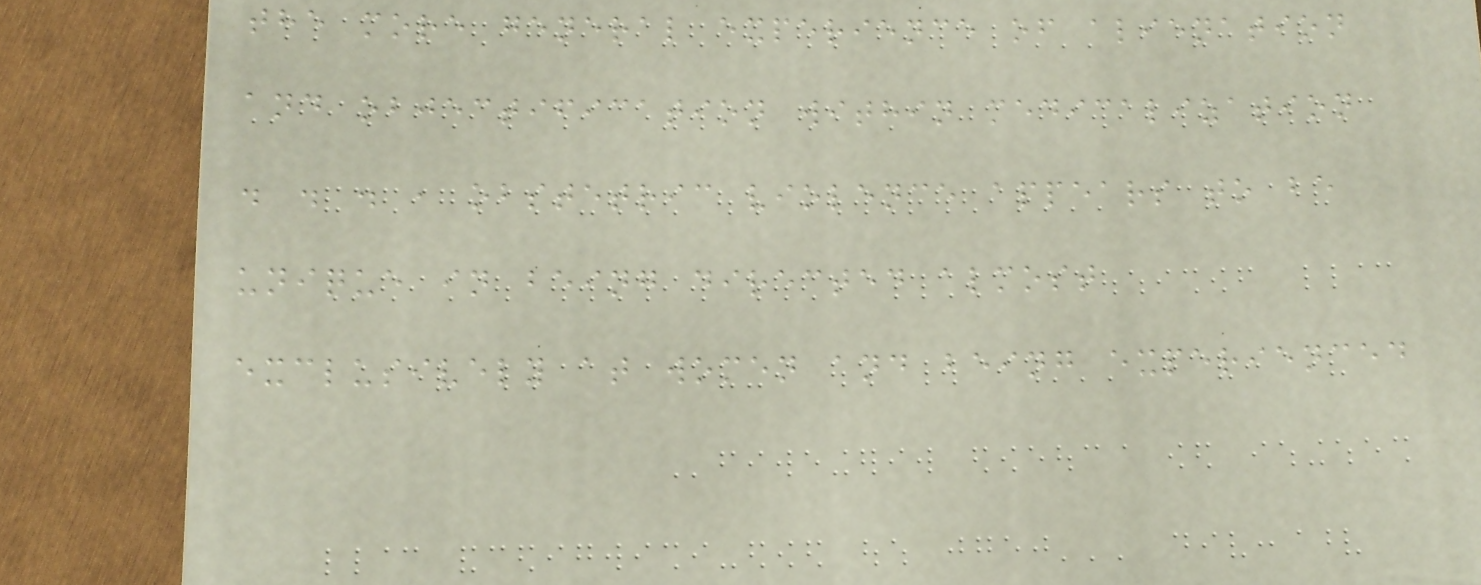the more general experience of alienation
and objectification within medicalization
. . . , obstetric violence appears to be
unique in being directed almost
exclusively at women and being experienced
